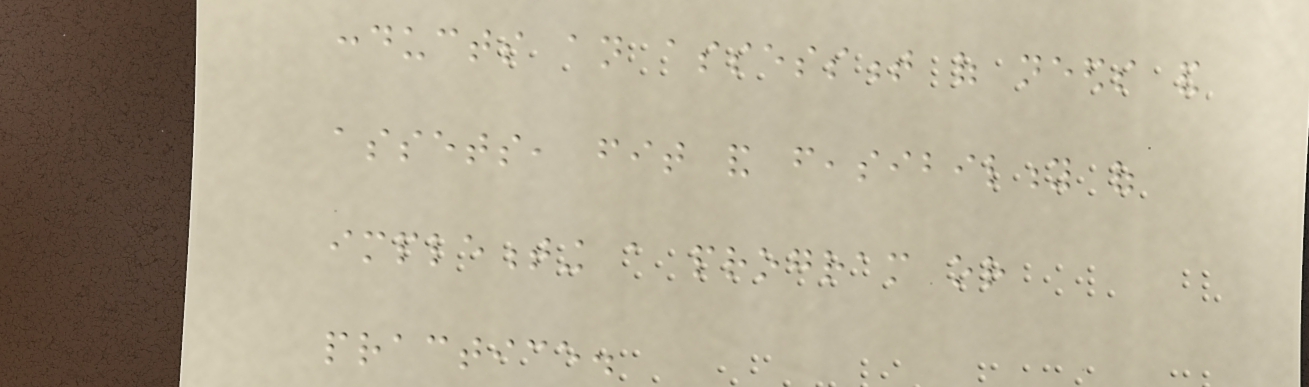conducts an assessment of needs and
assets, fit and feasibility of
implementing a program or
practice.
